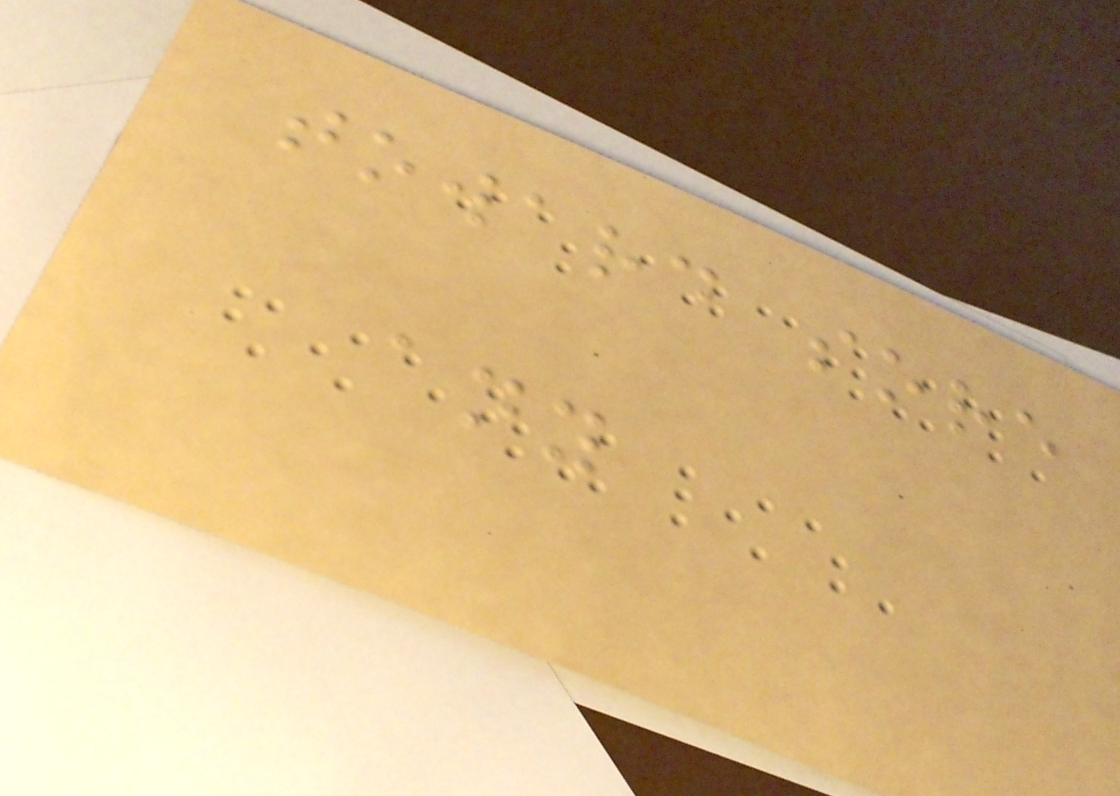toward sore
any
